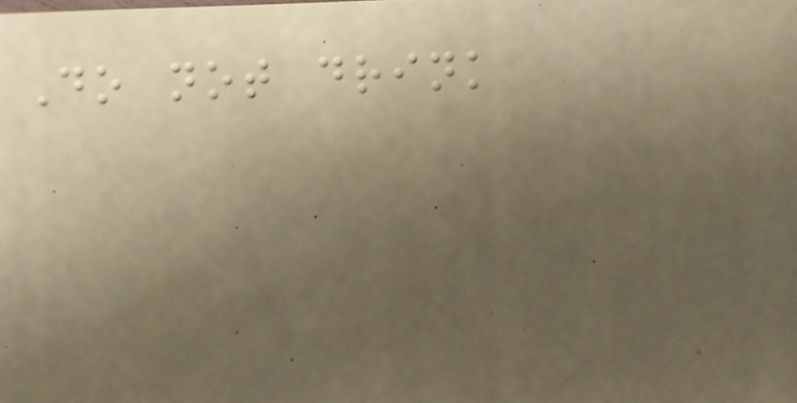Do not drink
